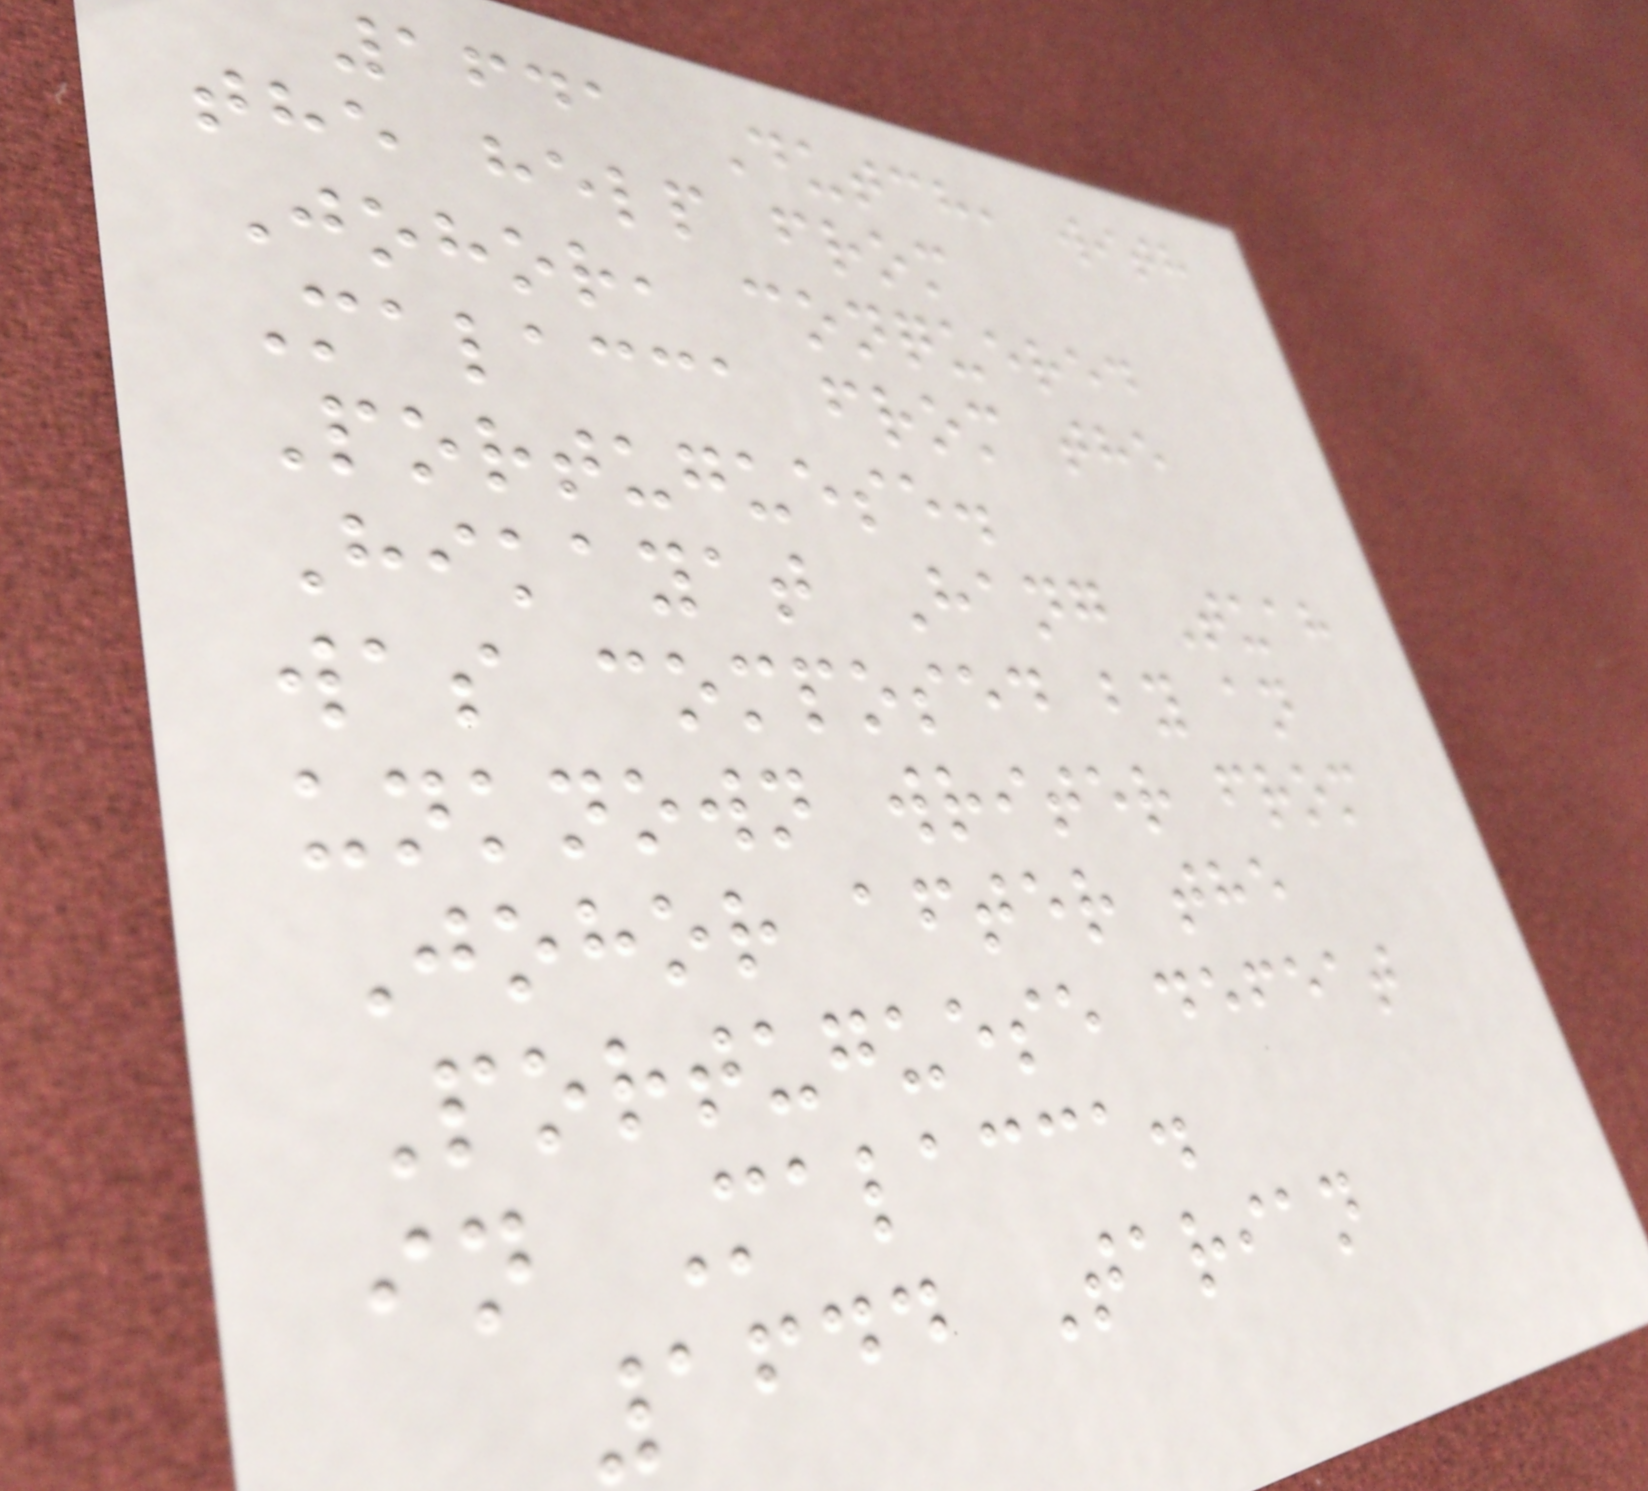1641 Dutch, with
the help from
Johor, conquered
Malacca from the
Portuguese.
Hikayat Hang Tuah
was composed by an
unknown writer from
Johor after the
Portuguese defeat
in Malacca.
1644 Tarian
